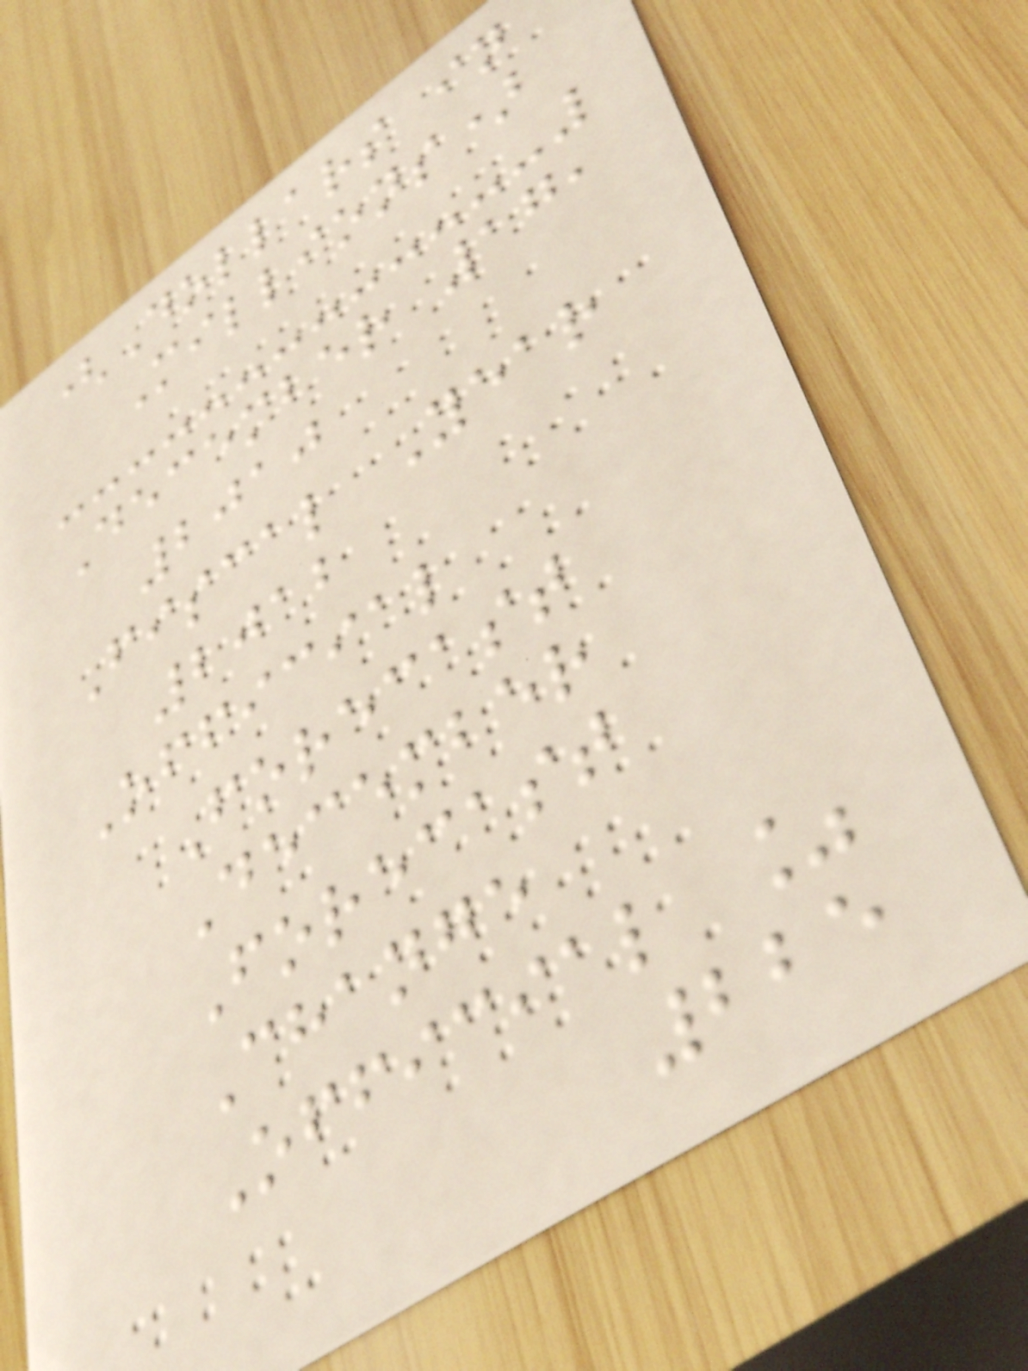(Dollars in
Millions)
December 17,
2010
Fiscal Year
2012
Official
Forecast
December
Forecast
Change
Official %
225
